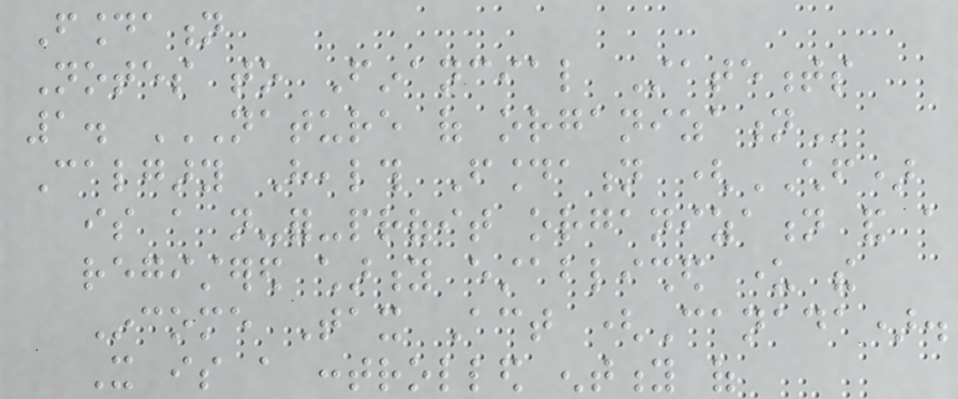Foundation
Notes to Financial Statements
1. NATURE OF ORGANIZATION
Calgary Health Foundation (CHF)
is a not-for-profit organization and a
registered charity established under the
Income Tax Act (Canada).
It is a controlled entity of
